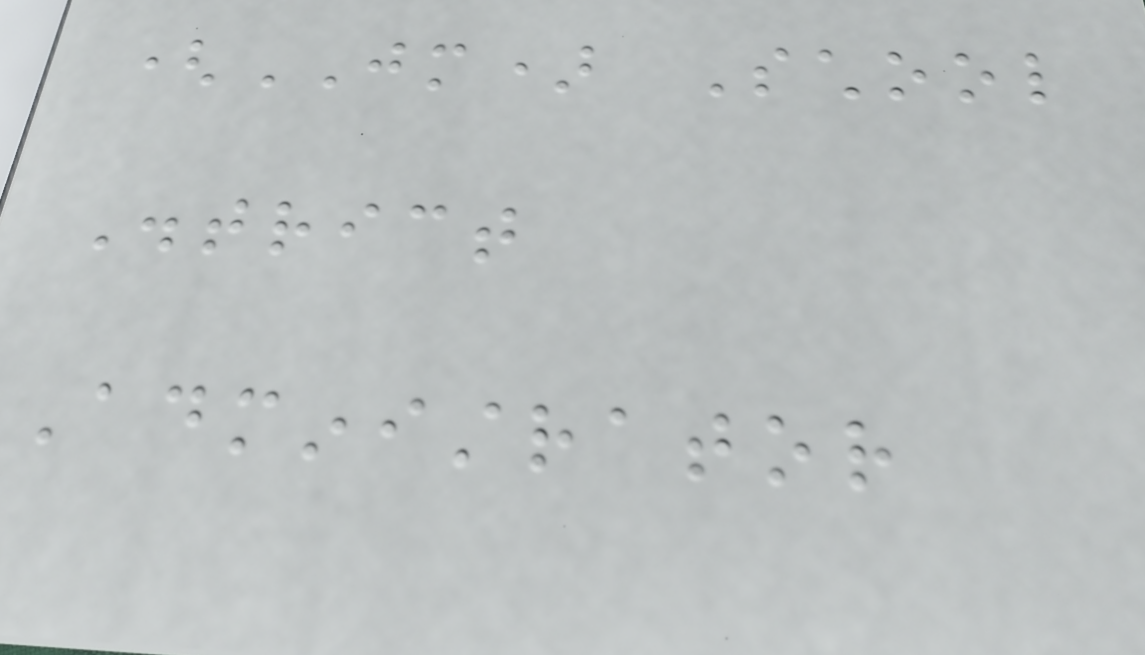(JM) School
District
Administrator
